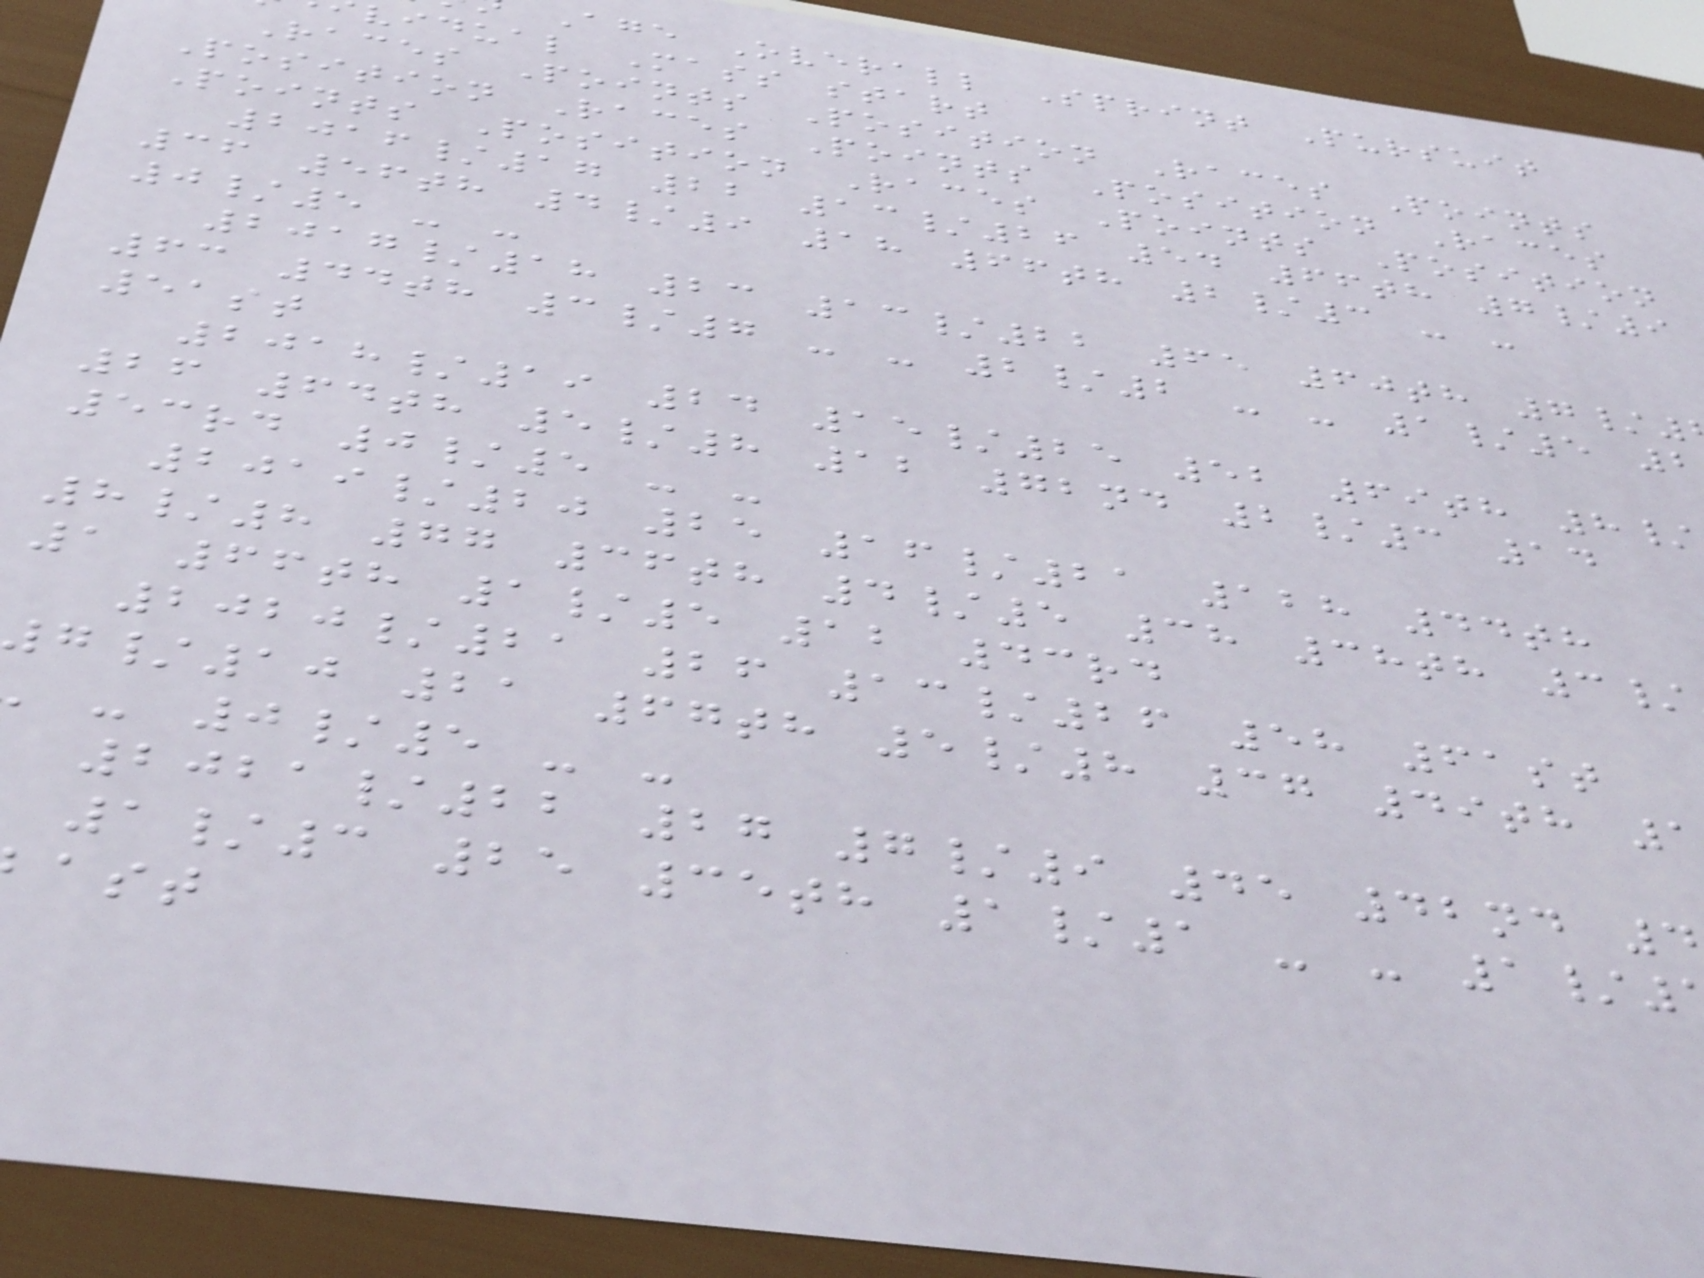Age Overall Sprint Pursuit
vidual Mass start
Races Points Position Races Points
Position Races Points Position Races
Points Position Races Points Position
2016/17 22 13/26 54 66th 7/9
36 56th 4/9 18 66th 2/3 - -
0/5 - -
2017/18 23 13/22 65 60th 7/
63 44th 3/7 - - 2/2 - - 1/5 2
51st
2018/19 24 15/25 52 69th 8/
26 64th 5/8 12 72nd 2/3 14
53rd 0/5 - -
2019/20 25 16/21 128 44th
8/8 77 36th 4/5 38 38th 3/
1 66th 1/5 12 43rd
2020/21 26 13/26 58 61st
7/10 21 67th 5/8 37 49th
- 0/5 - -
2021/22 27 7/9 45 42nd 4
1/3 25 35th 1/1 - - 1/
